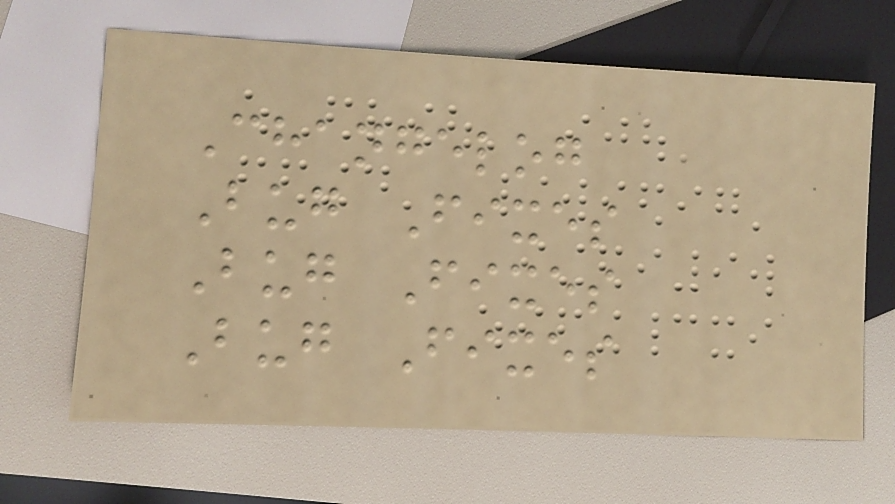Changelog
Bug Fixes
Bug Fixes
Bug Fixes
